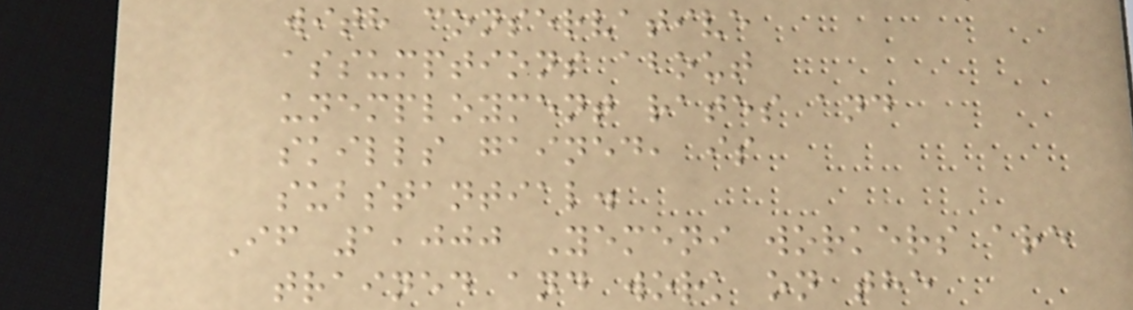with conservative
assumptions about
unemployment rates and
skills gained, is
substantial.
If 1,000 Yemeni workers are
trained and work on the
